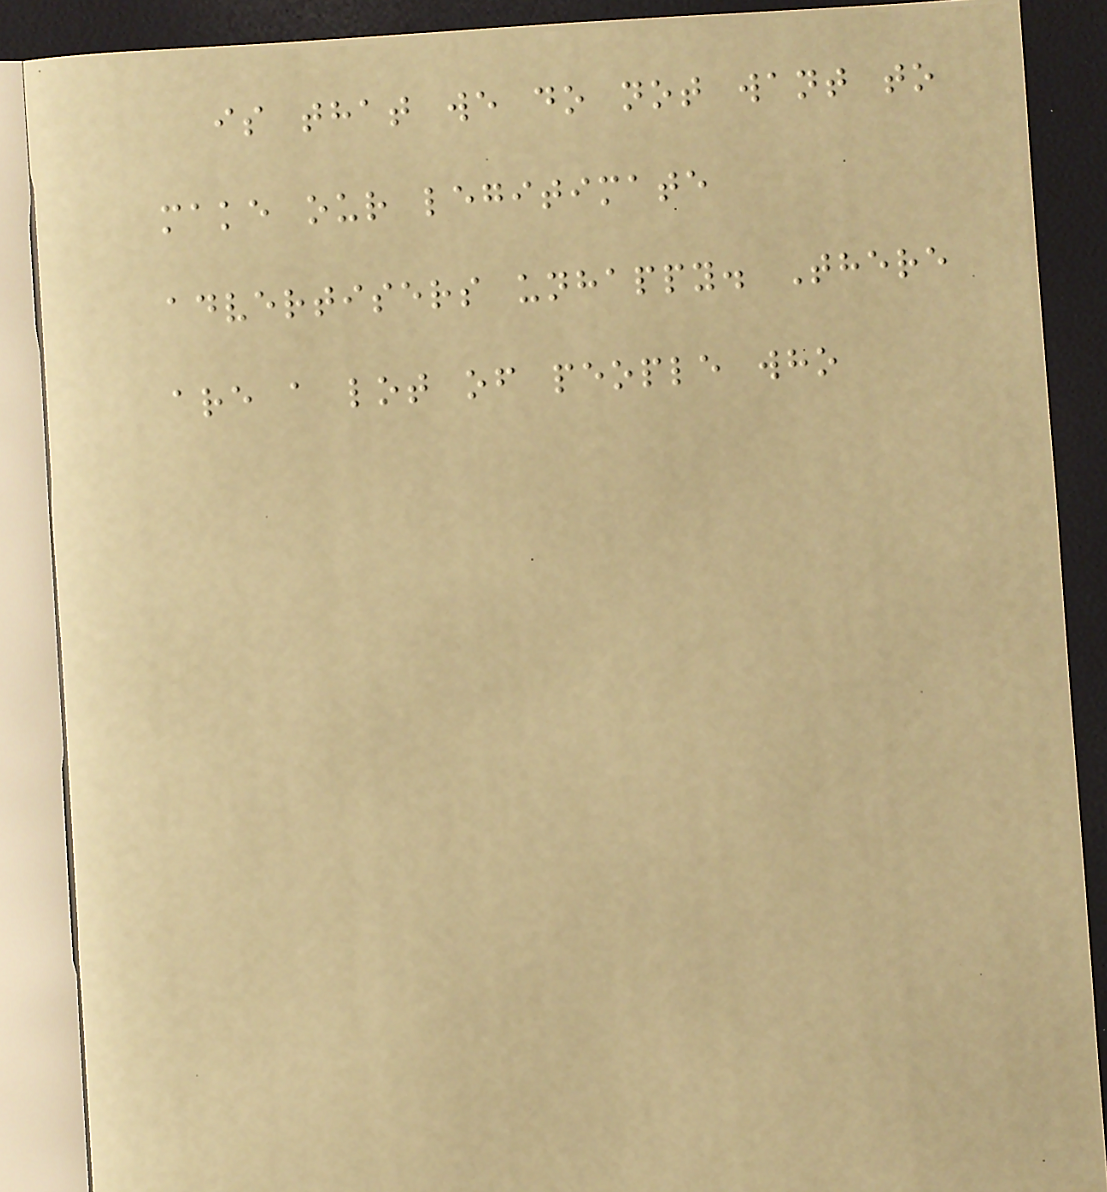is that we do not want to
make our legitimate
advertisers unhappy. There
are a lot of people who
